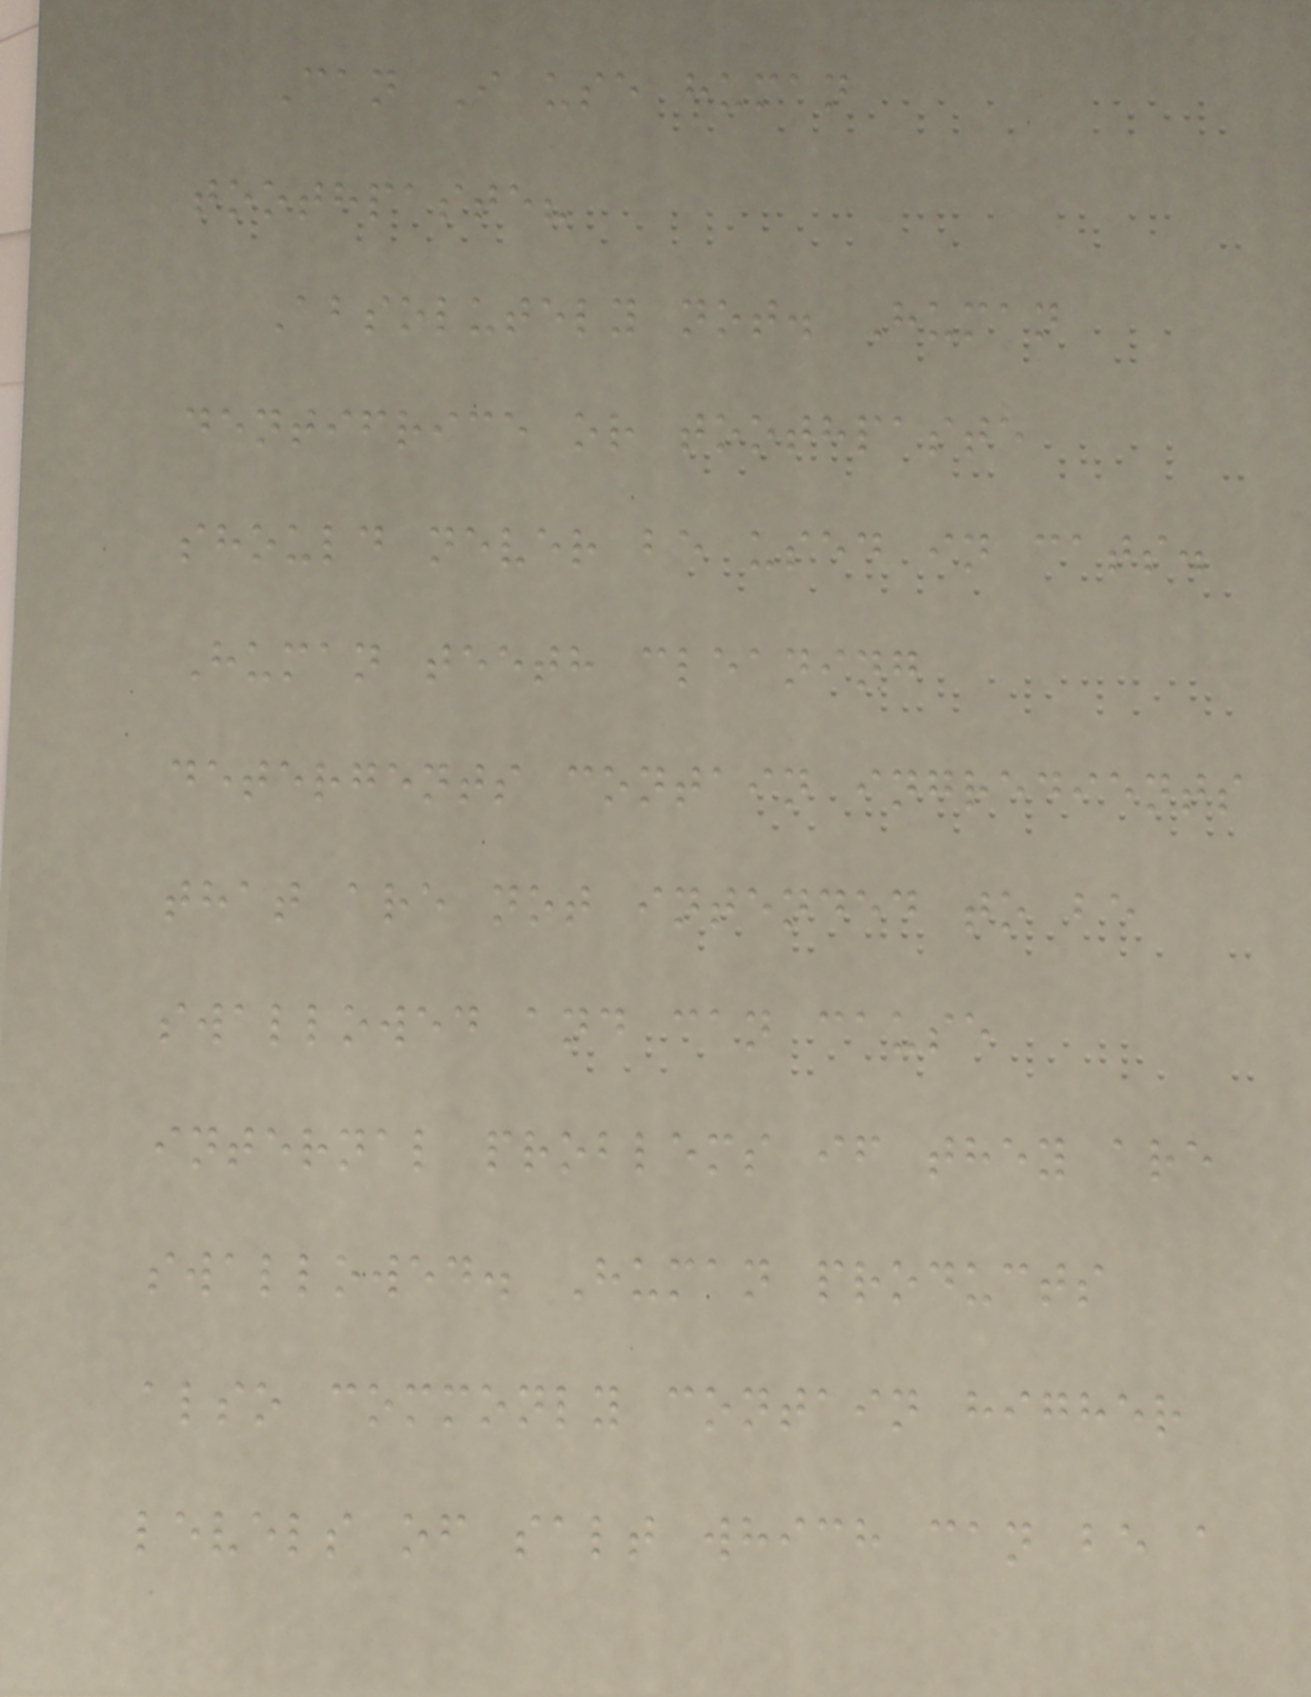Can I use human
toothpaste?
Absolutely not. Human
dentifrice or toothpaste
should never be used in cats.
Human teeth cleaning
detergents contain ingredients
that are not intended to be
swallowed and can cause
internal problems if they are
swallowed. Human products
also commonly contain higher
levels of salt which can be a
